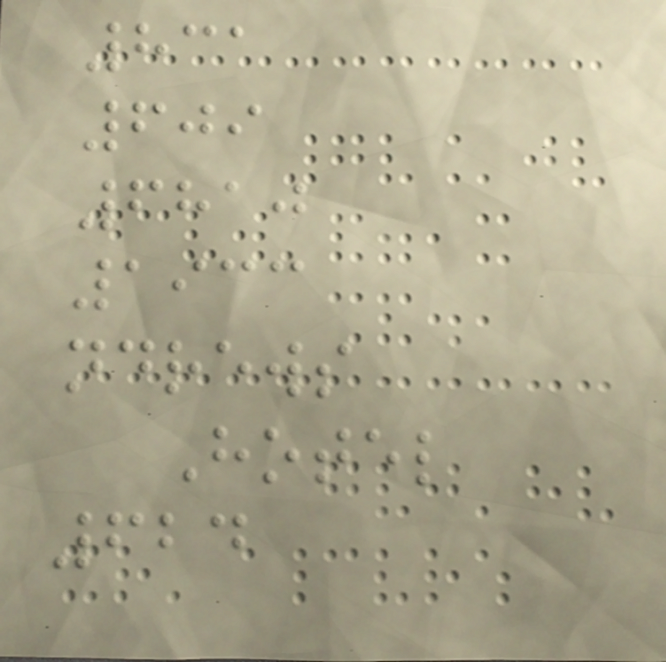831
609
6810
1933
ndrews
Hotel
624
